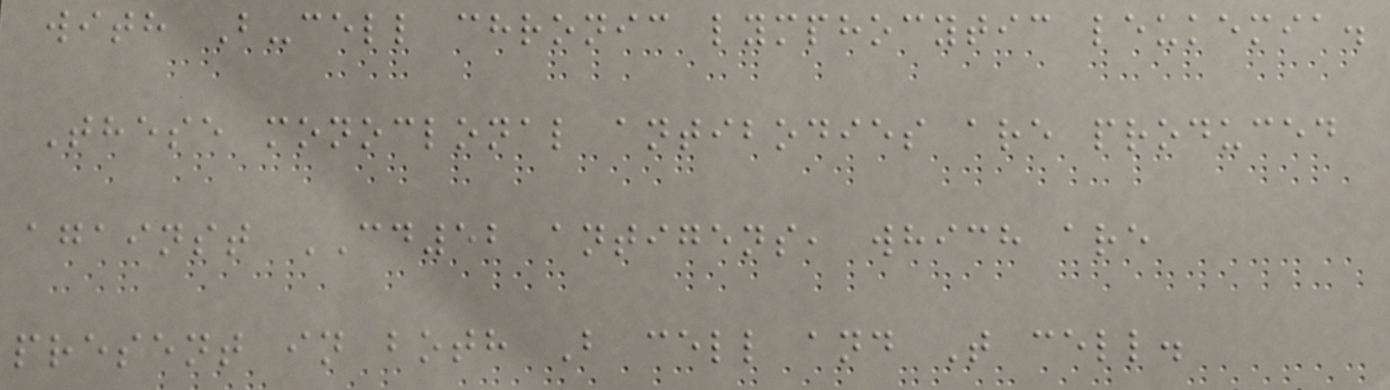with B-cell chronic lymphocytic leukemia.
These monoclonal antibodies are produced
against CD52 antigens, which are
present in both B cell and T cell.
